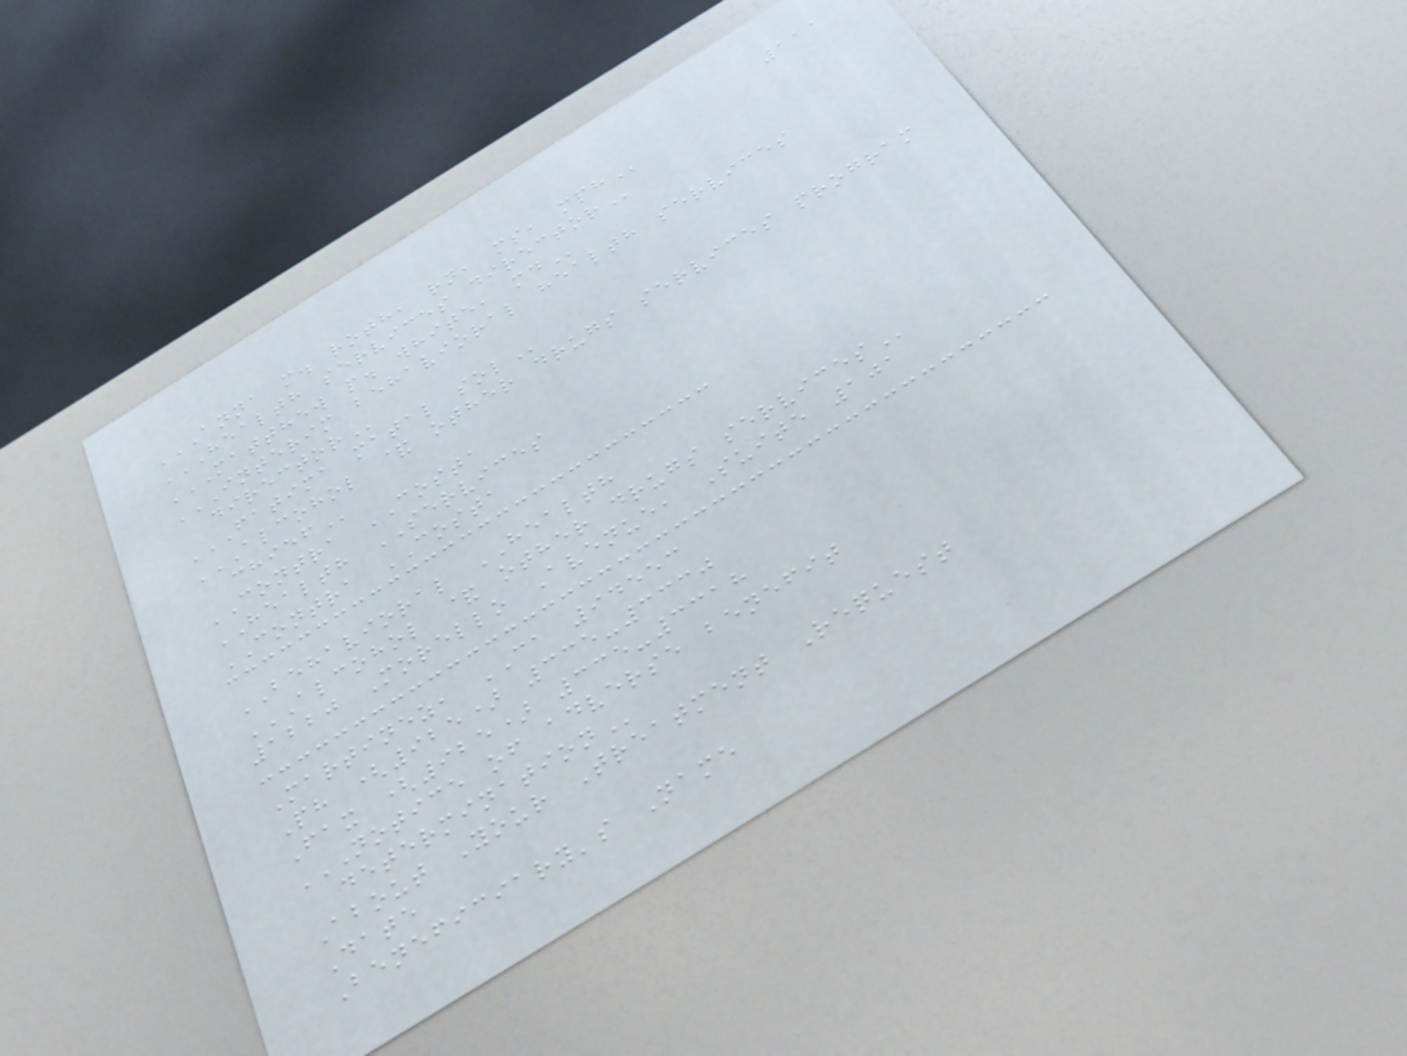111
ANNA M. ROTH, RN, MS, MPH
HEALTH SERVICES DIRECTOR
MATTHEW P. WHITE, MD
INTERIM BEHAVIORAL HEALTH SERVICES
DIRECTOR
FATIMA MATAL SOL
ALCOHOL & OTHER DRUGS SERVICES PROGRAM
CHIEF
CONTRA COSTA
HEALTH SERVICES
CONTRA COSTA
BEHAVIORAL HEALTH
ALCOHOL & OTHER DRUGS SERVICES
1220 Morello Avenue, Suite 101
Martinez, CA 94553
Ph (925) 335-3330
Fax (925) 335-3318
NOTICE OF ADVERSE BENEFIT
DETERMINATION
About Your Treatment Request
Date
Beneficiary's Name
